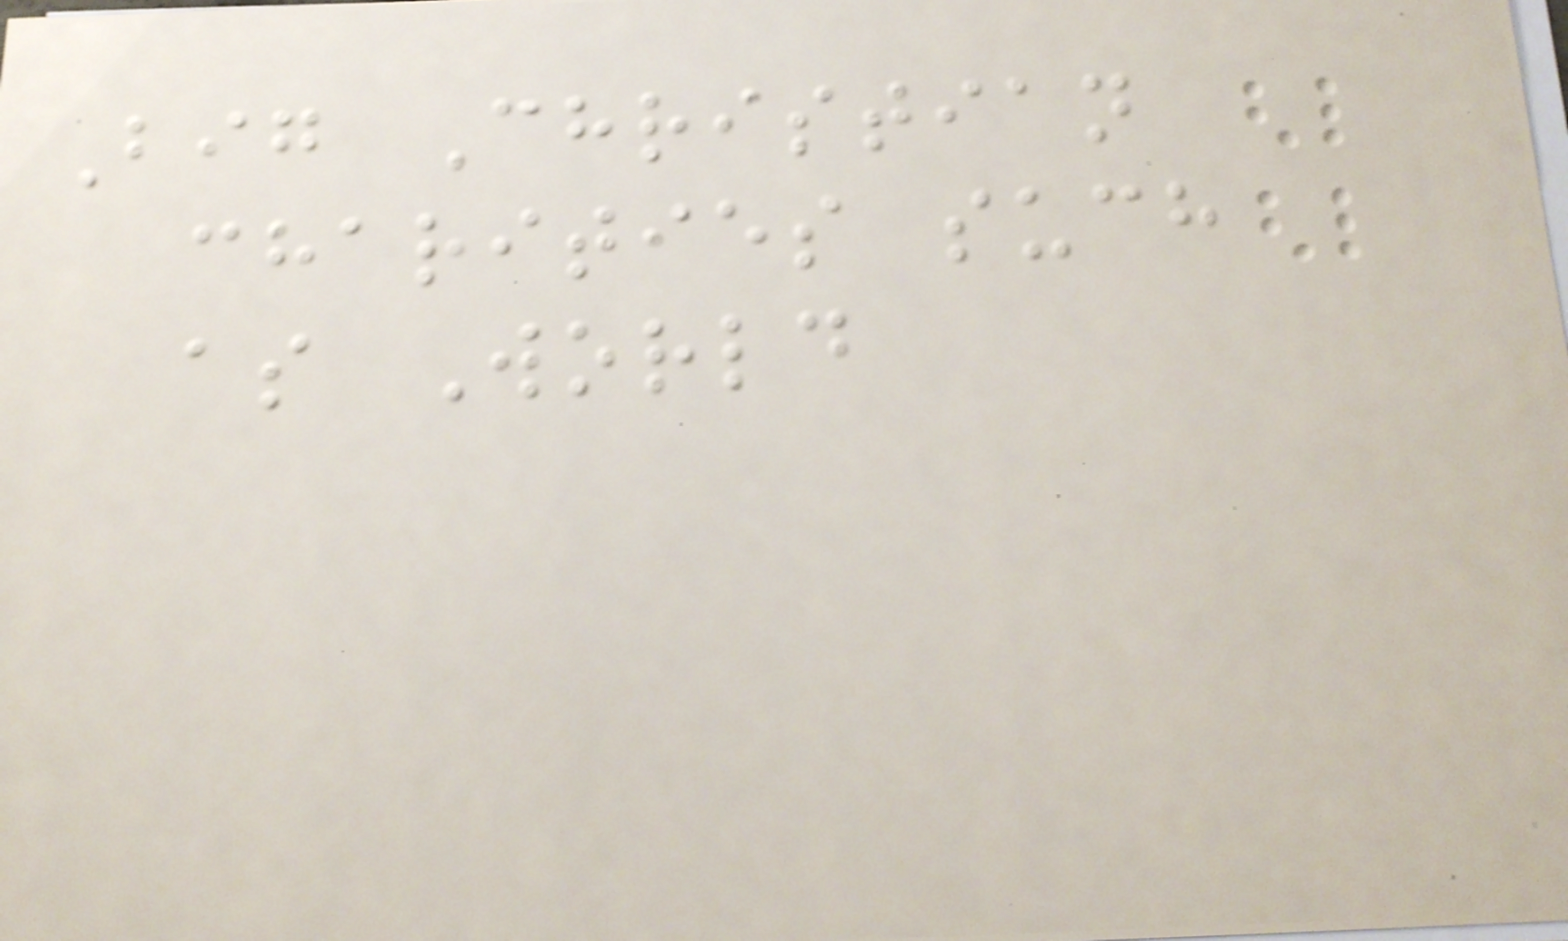Big Christian
charities such
as World
